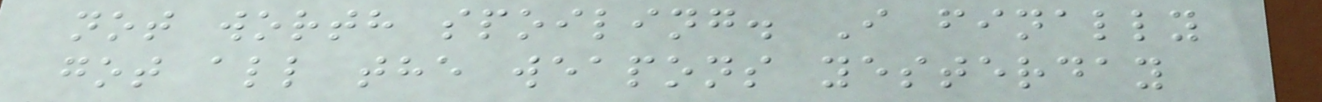not worth spoiling. I finally
got all the weapons yesterday
